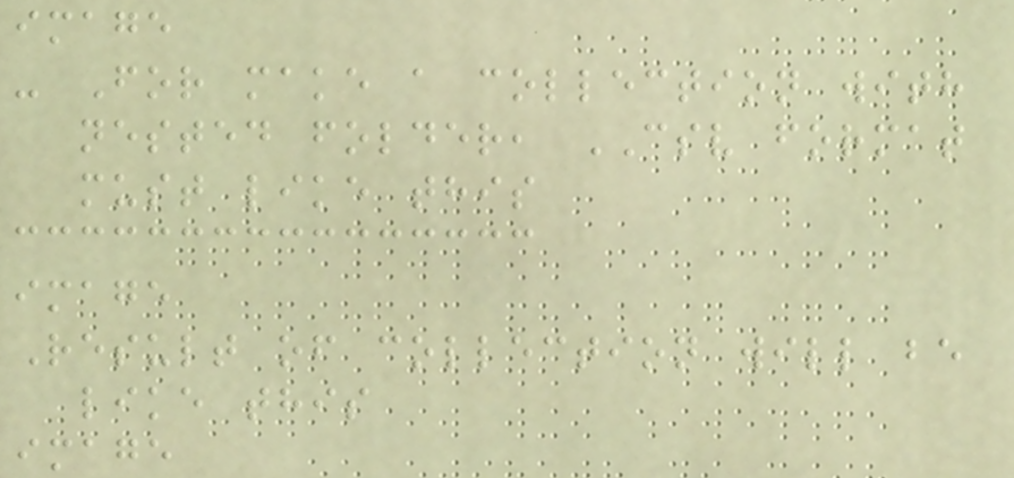image
- For make a collection with
nested folder, CSV format
must like this
image
Result of collection will be
like this
image
